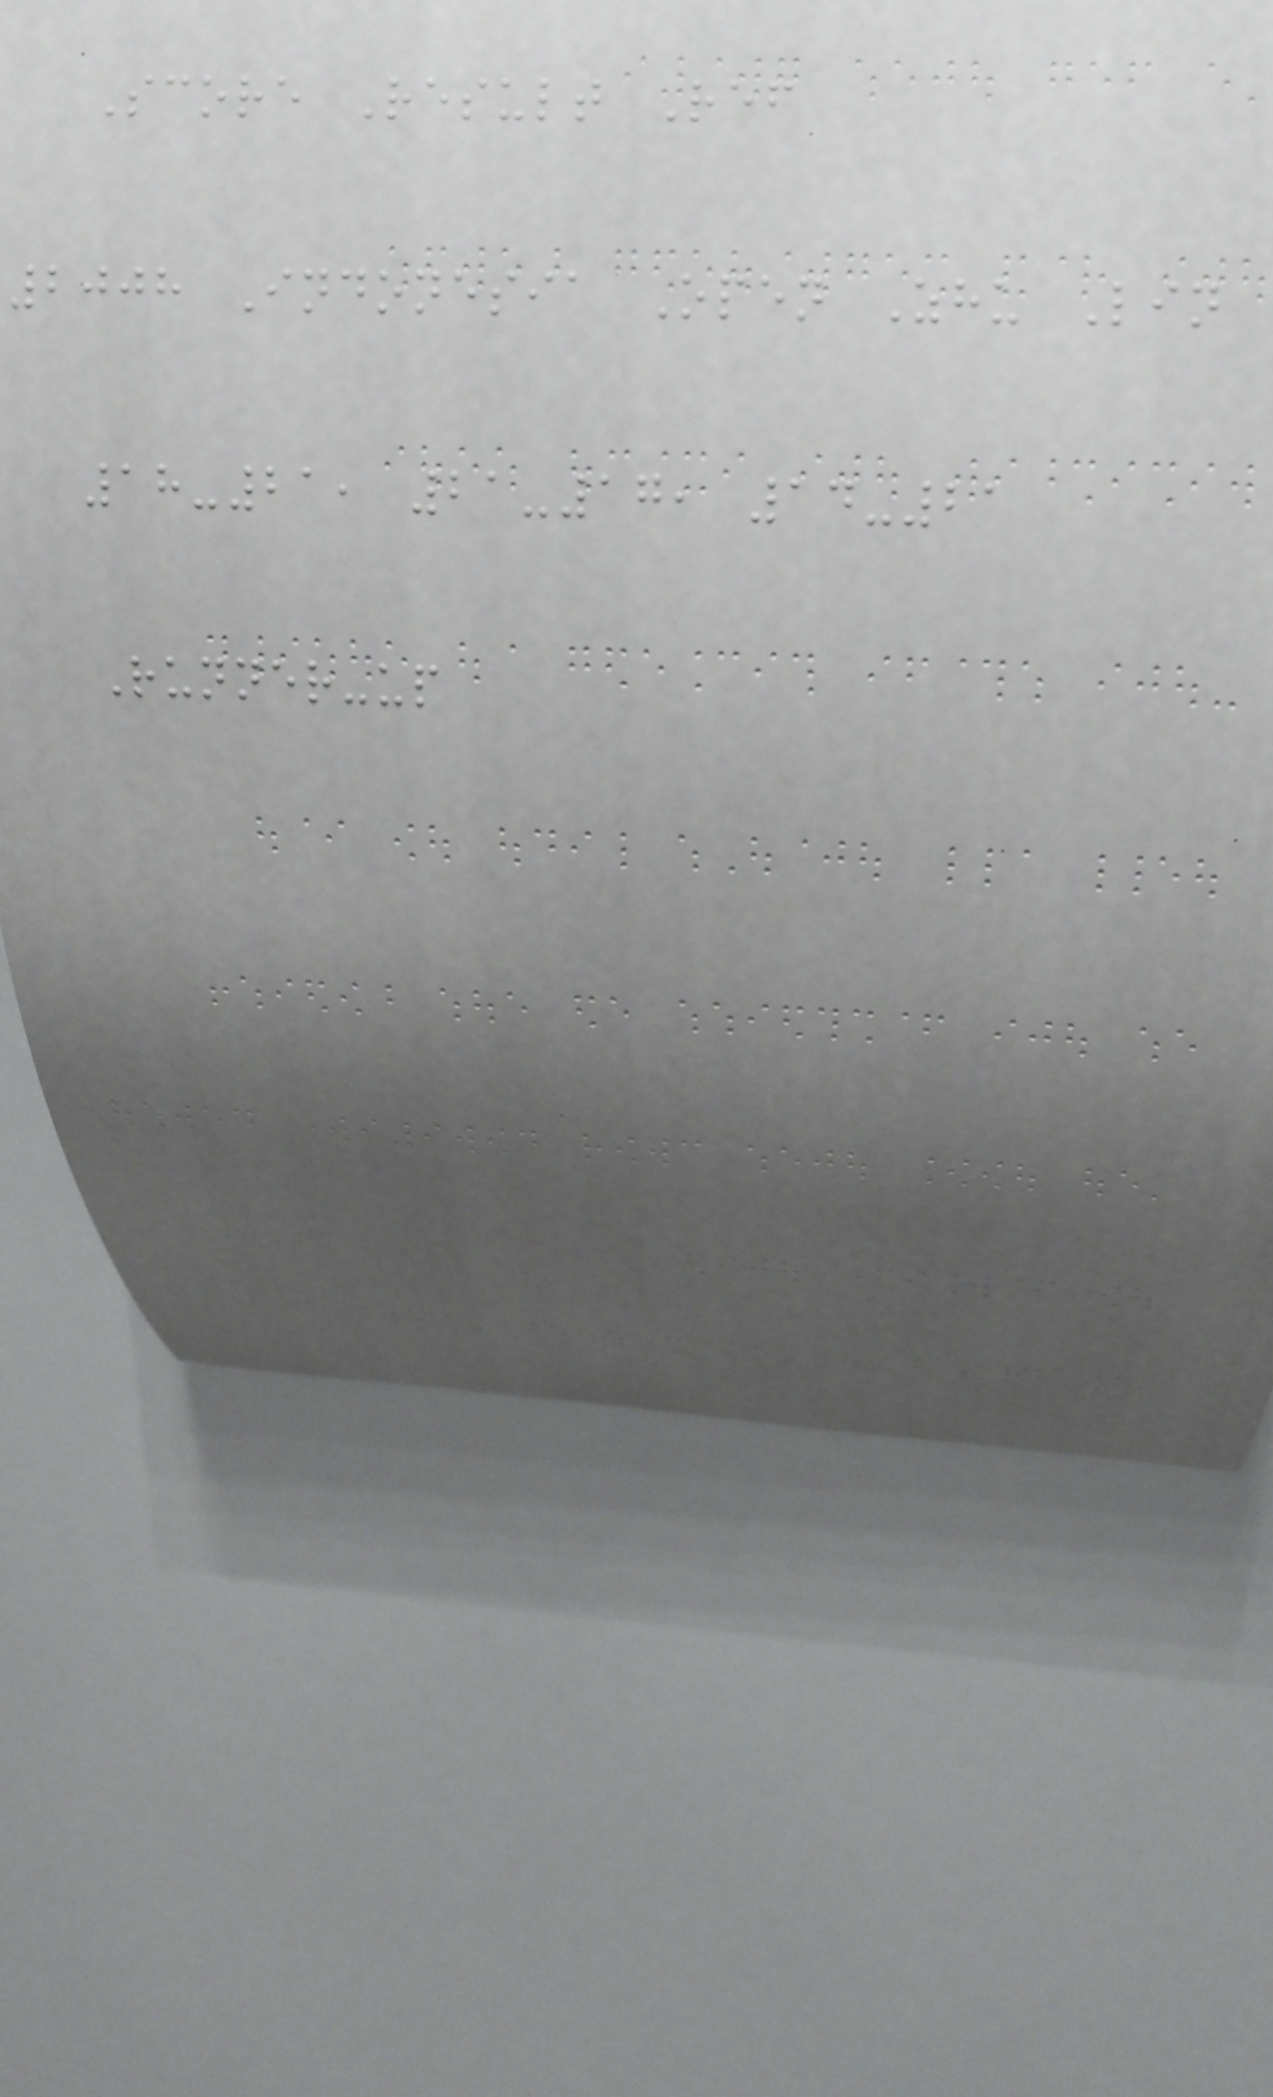Score Result Ref
2008 Indonesia Open Zhu Lin
18-21, 21-17, 14-21
Runner-up
